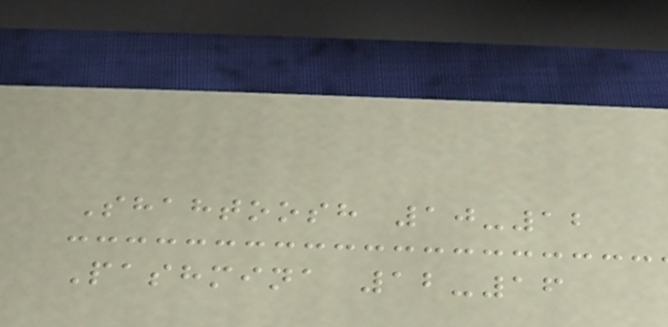Shahtoosh 10-12
Pashmina 12-16
